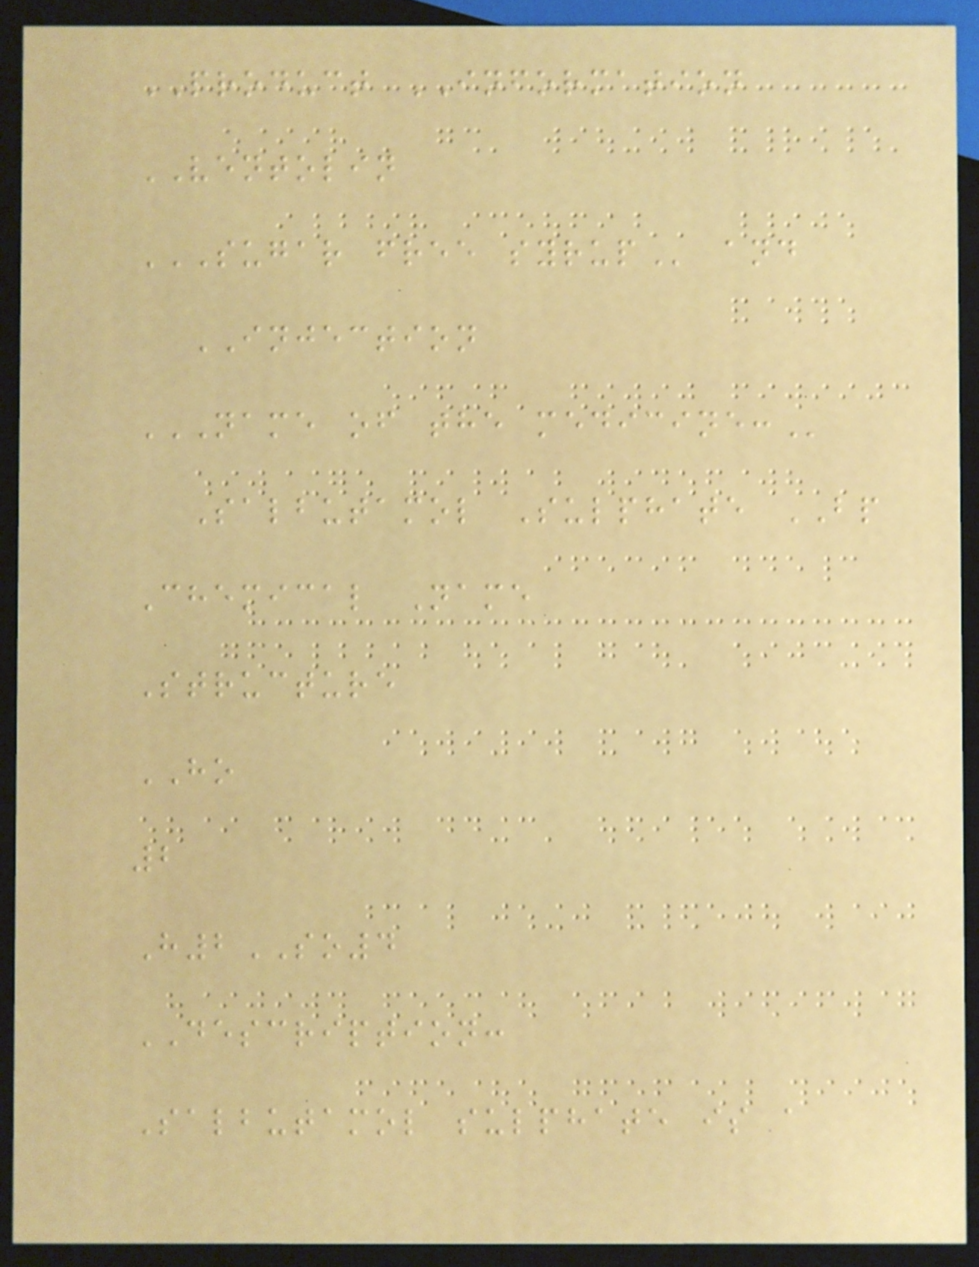PRODUCT INFORMATION
VENTOLIN
SUGAR FREE SYRUP and
INJECTION
NAME OF THE MEDICINE:
Salbutamol Sulphate BP
Chemical Name
Structure
HO
2
H2SO4
DESCRIPTION:
Salbutamol sulphate is a
